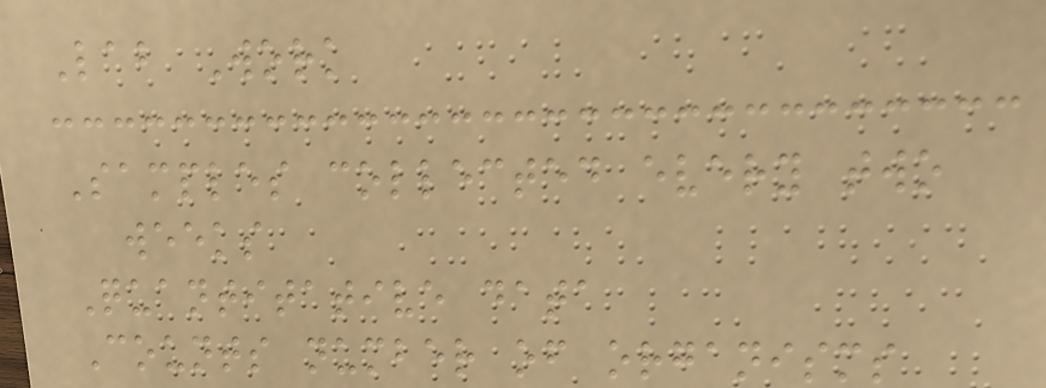Lab Work
Samples collected every two
weeks
Quantitative data
Counts number of organisms
